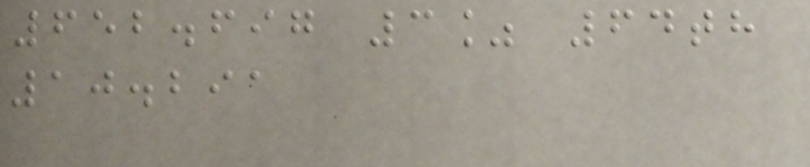652.697 3% 64th
10.291
